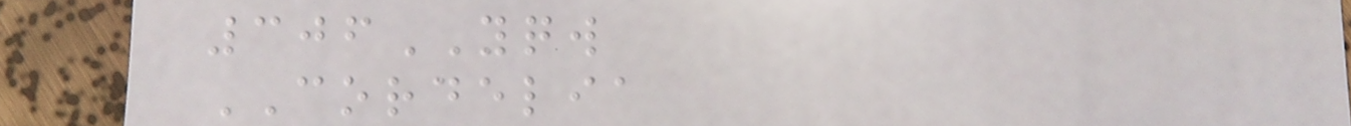306YQW
CORDELIA
